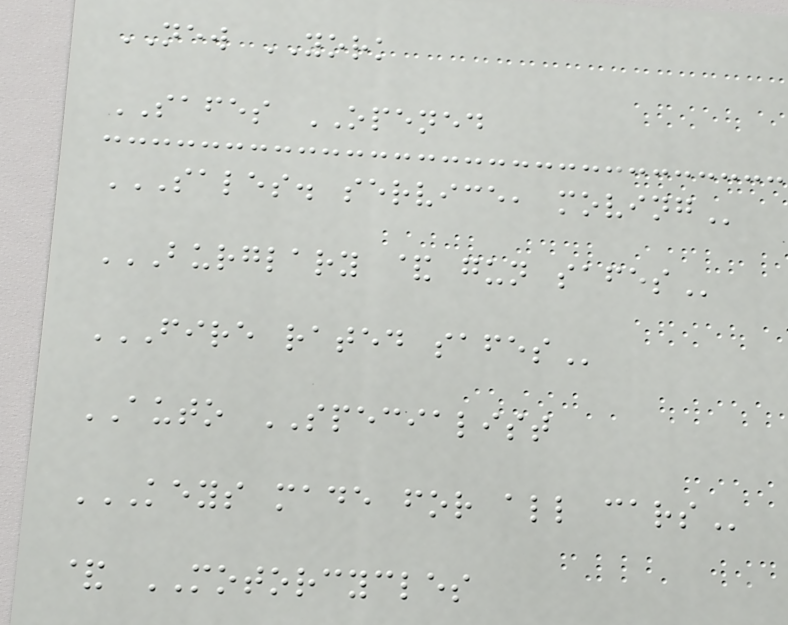NEW YORK
SAFES OPENED
SALES. SERVICE, MOVING
BURGLARY & GUN SAFES
FIRE RATED SAFES
AUTO SPECIALIST
KEYS MADE FOR ALL CARS
& MOTORCYCLES
